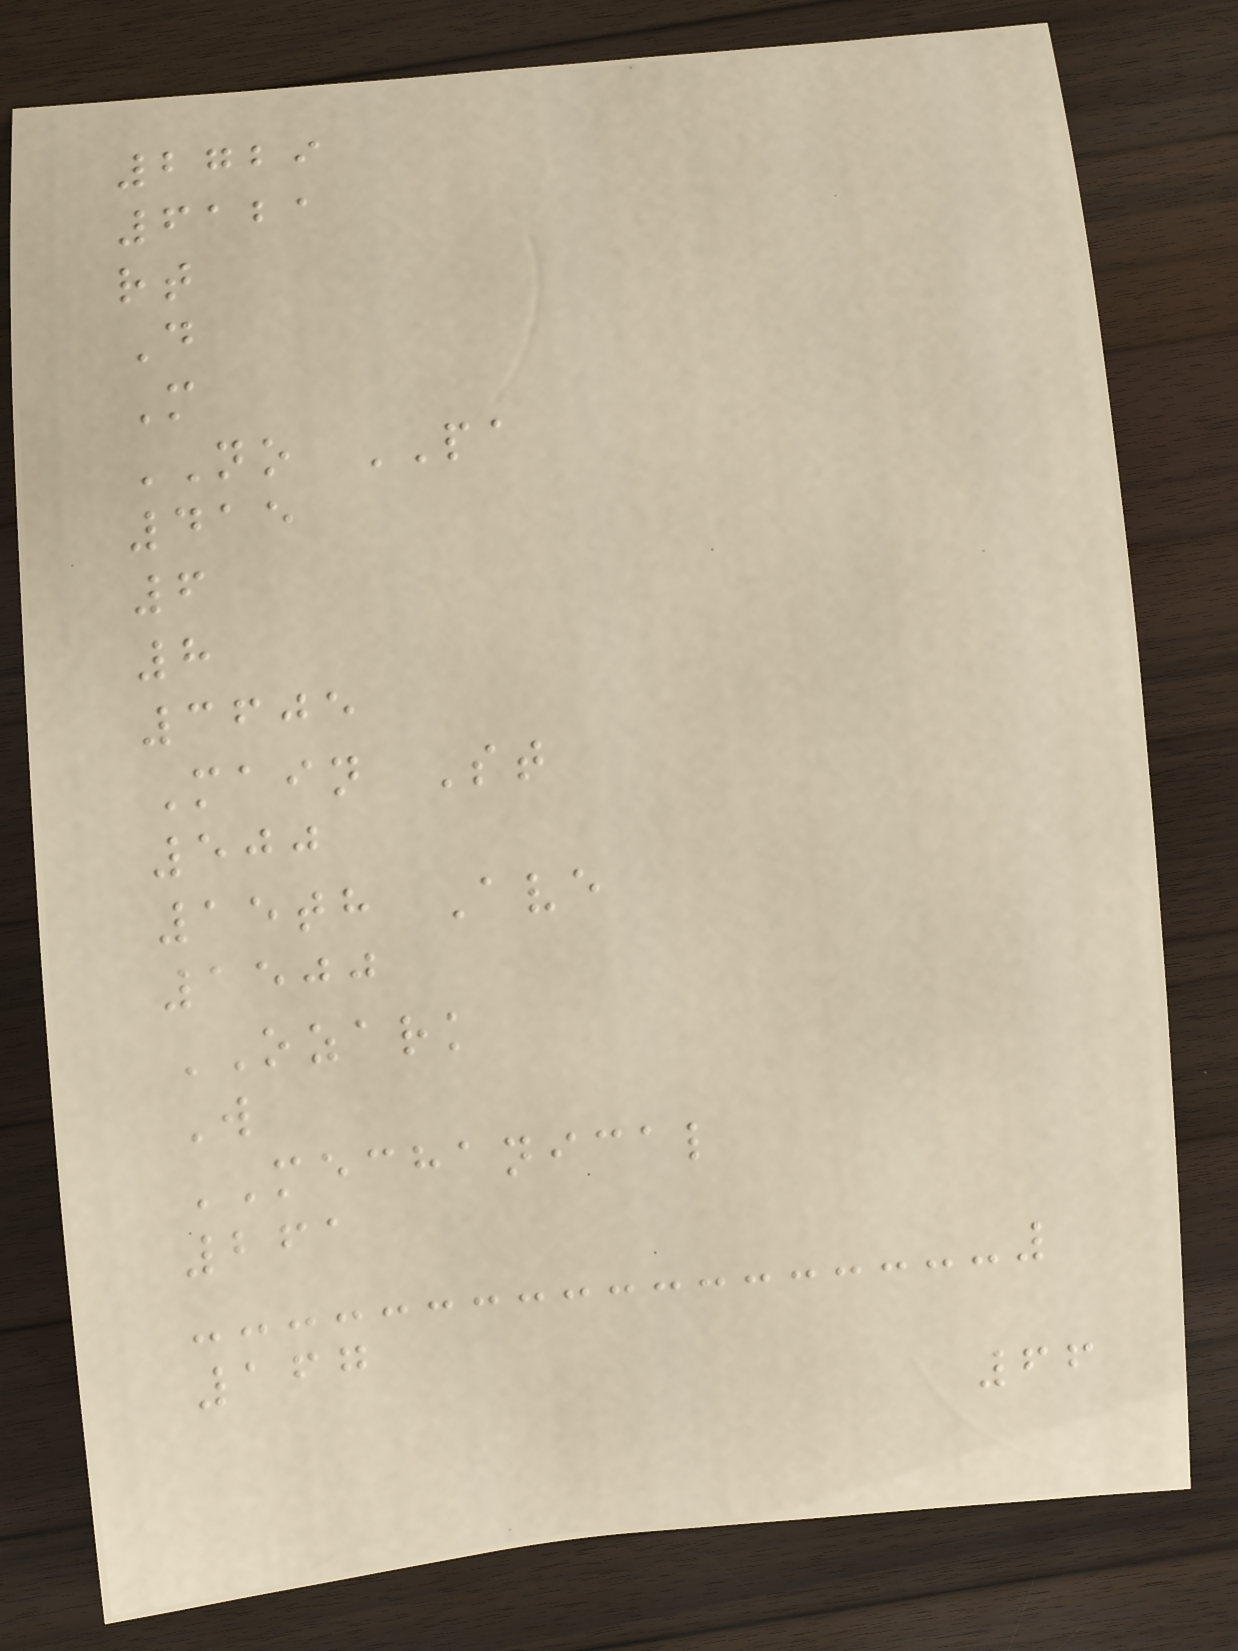2729
6121
rt
D
M
NO PA
415
6
8
3605
Main St
500
15th Ave
1500
OZARK
W
MECHANICAL
261
167
66
